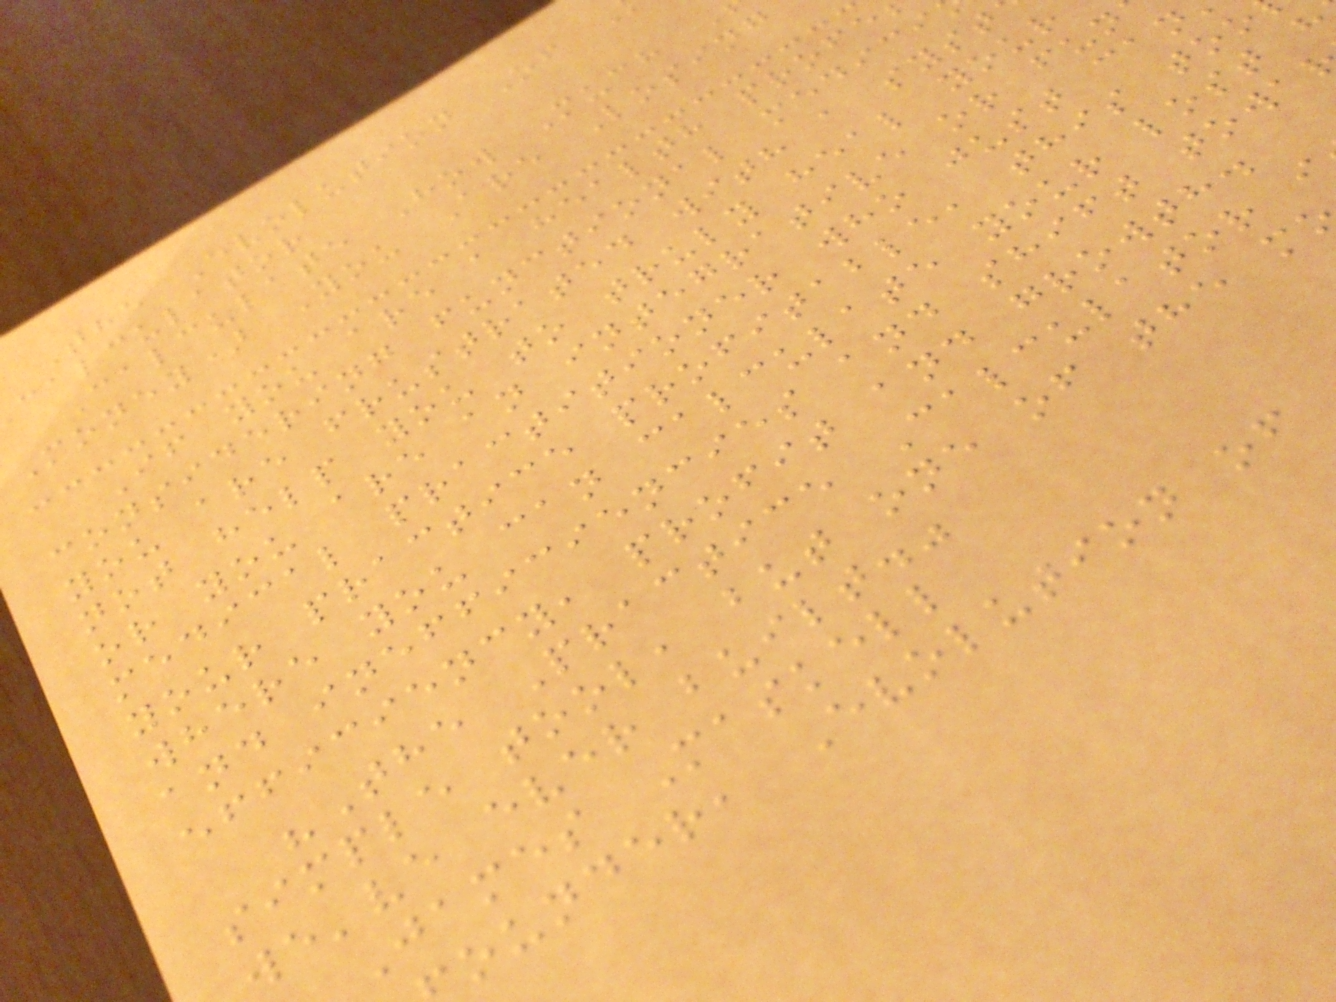The Evolution Of
calculator
Calculate How Much
Money) You Are Losing
If you are a health profe
considering functional medici
you are frustrated with a syst
not help you to truly heal your
or you are an integrative or fun
medical practitioner who just can
your practice profitable, this too
where you can calculate your lost h
and inefficiencies and shift towa
efficiency, profit and growth.
"The Practice Calculator i
simple tool, but one of the m
we've ever built."
James Maskell
ounder, Evolution of
